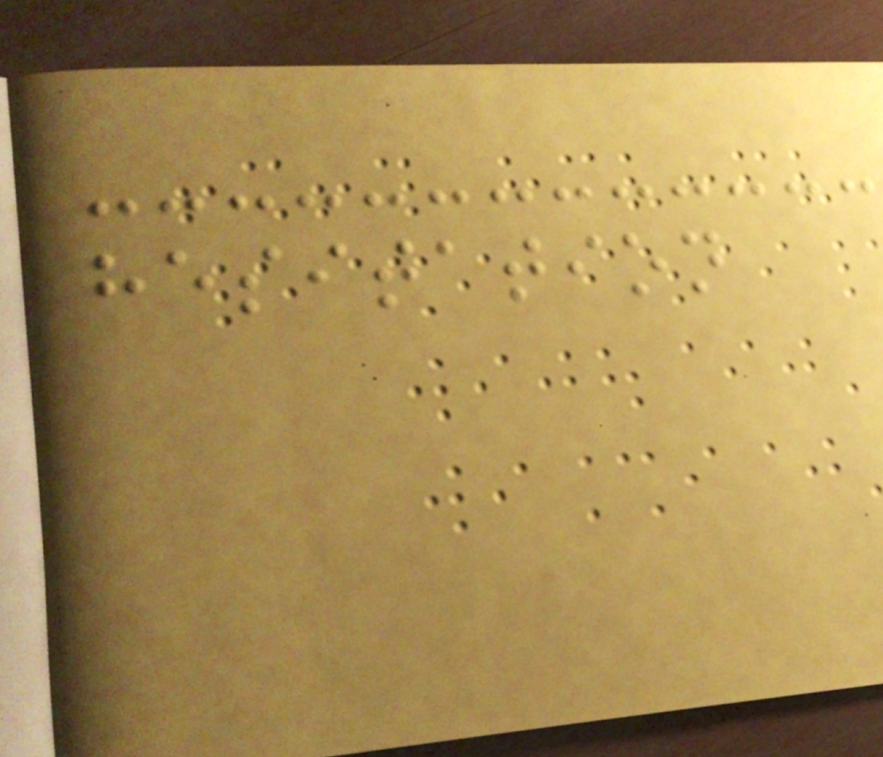hesitation
